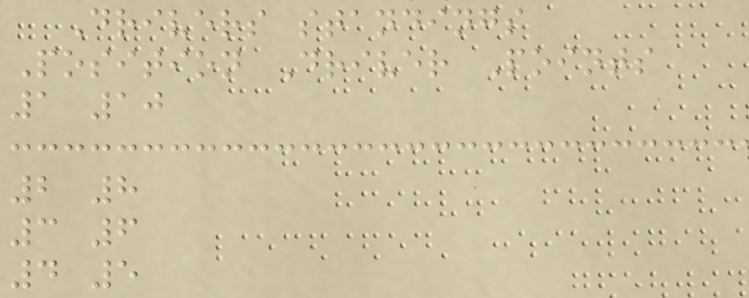Drivers standings
Position Driver Points
1 10
2 8
3 6
4 5
